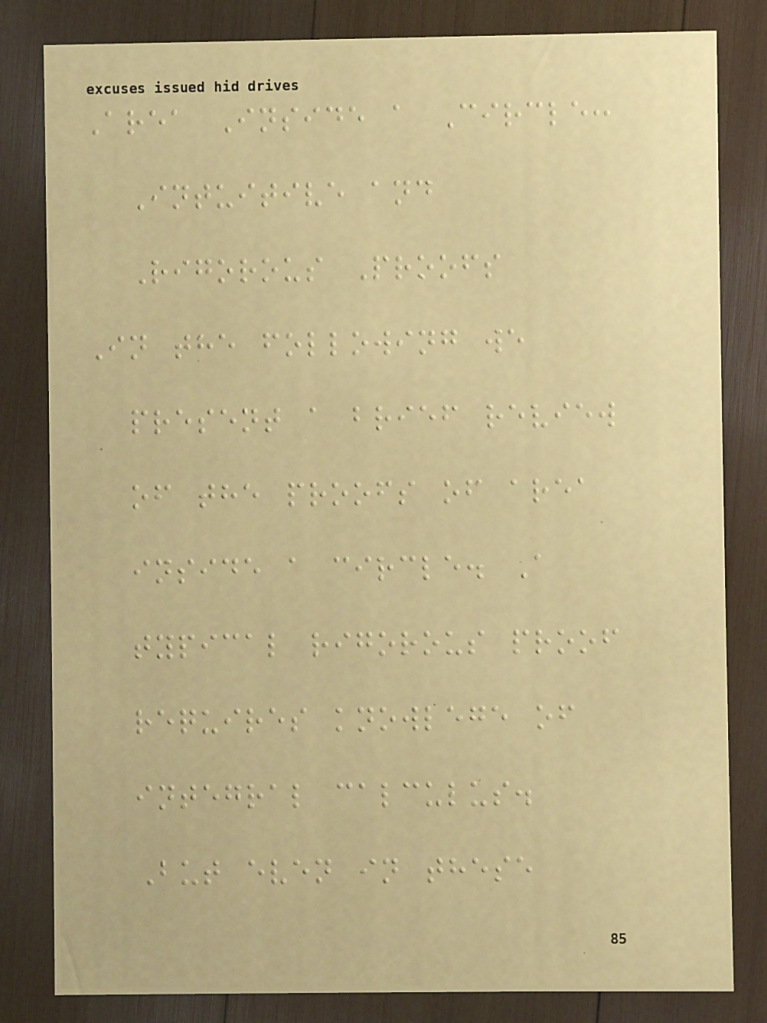Area Inside a Circle:
Intuitive and
Rigorous Proofs
In the following we
present a brief review
of the proofs of area
inside a circle. A
typical rigorous proof
requires knowlege of
integral calculus.
But even in these
